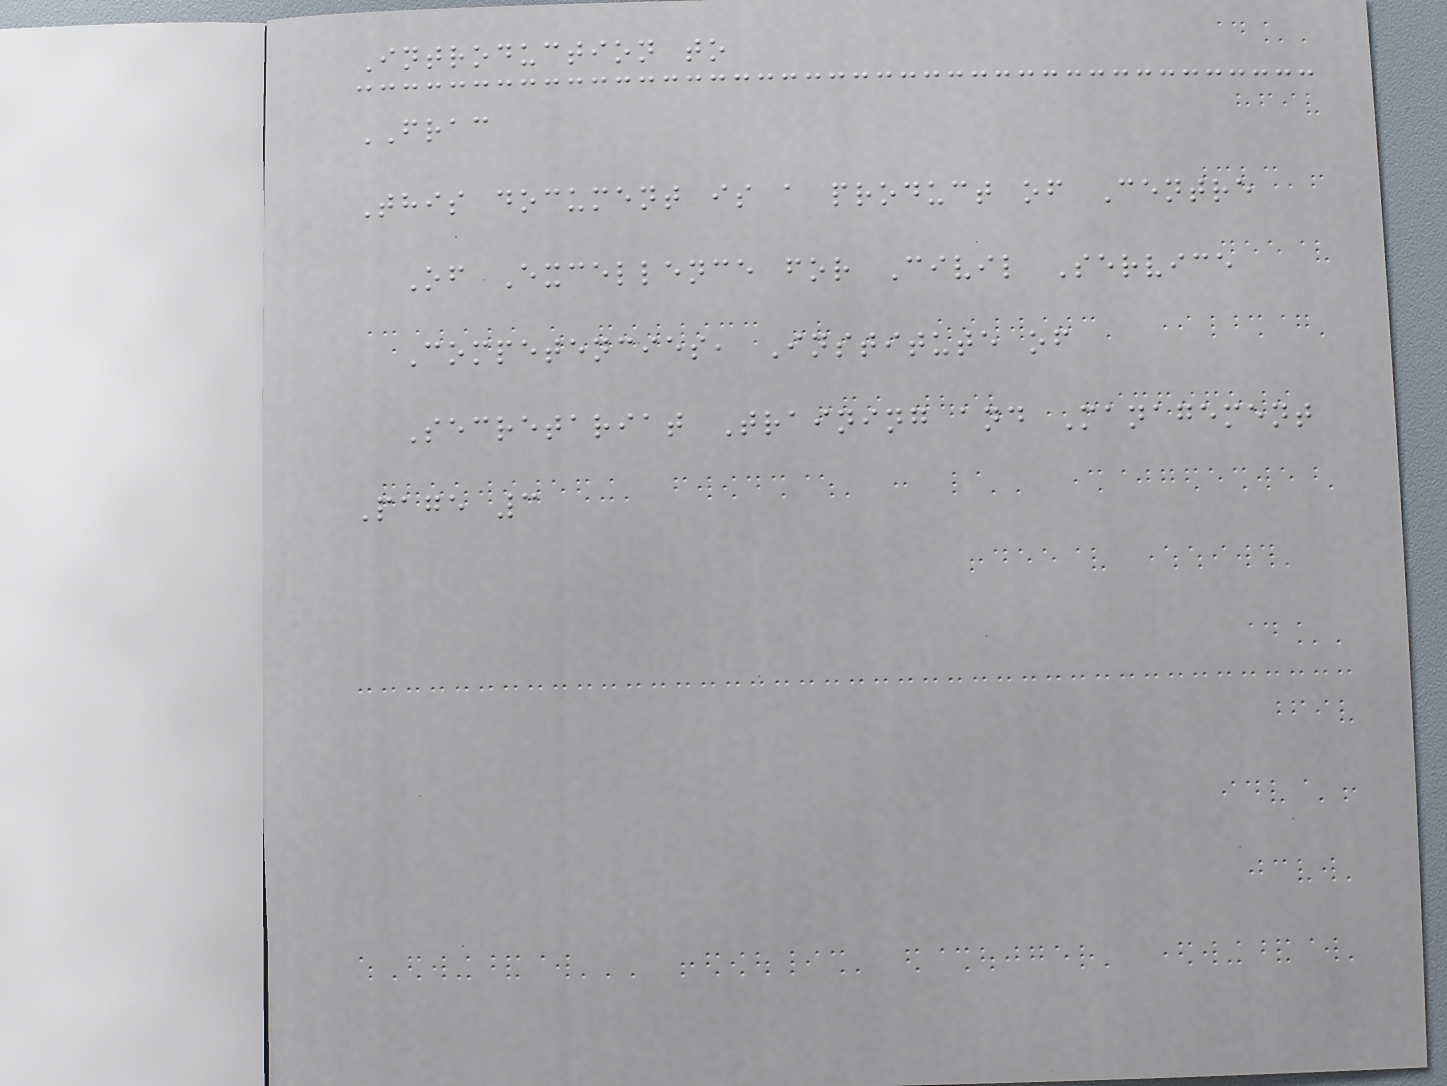Introduction to
FRAC
This document is a product of Centre
Of Excellence for Civil Service
Competencies, Institute of
Secretariat Training and Management
Page 3
